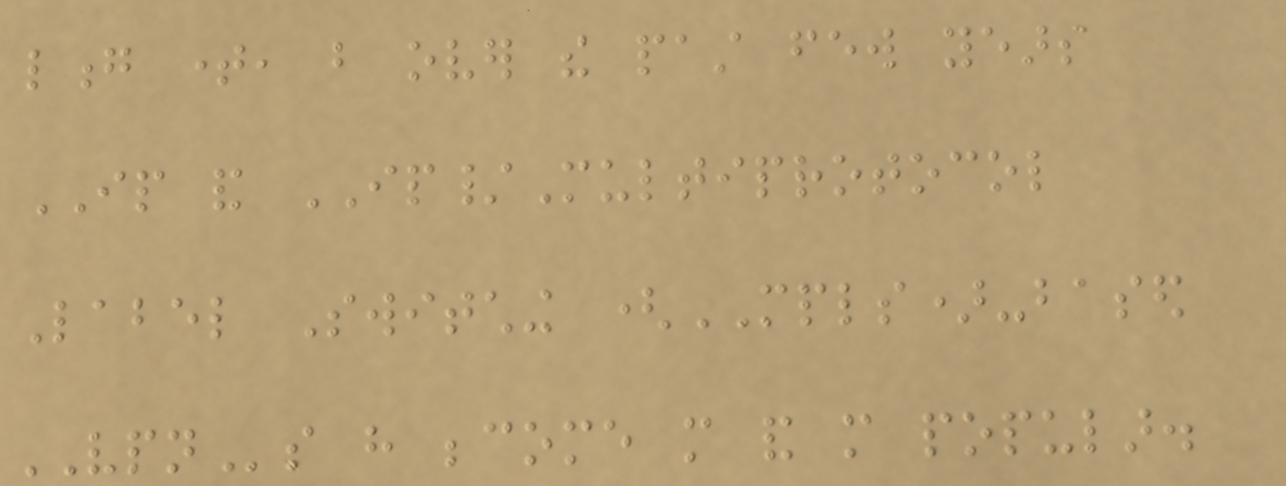long time, but over the past few years
IP and IP/Multiprotocol
Label Switching (MPLS)-based
VPNs have become more and more popular.
